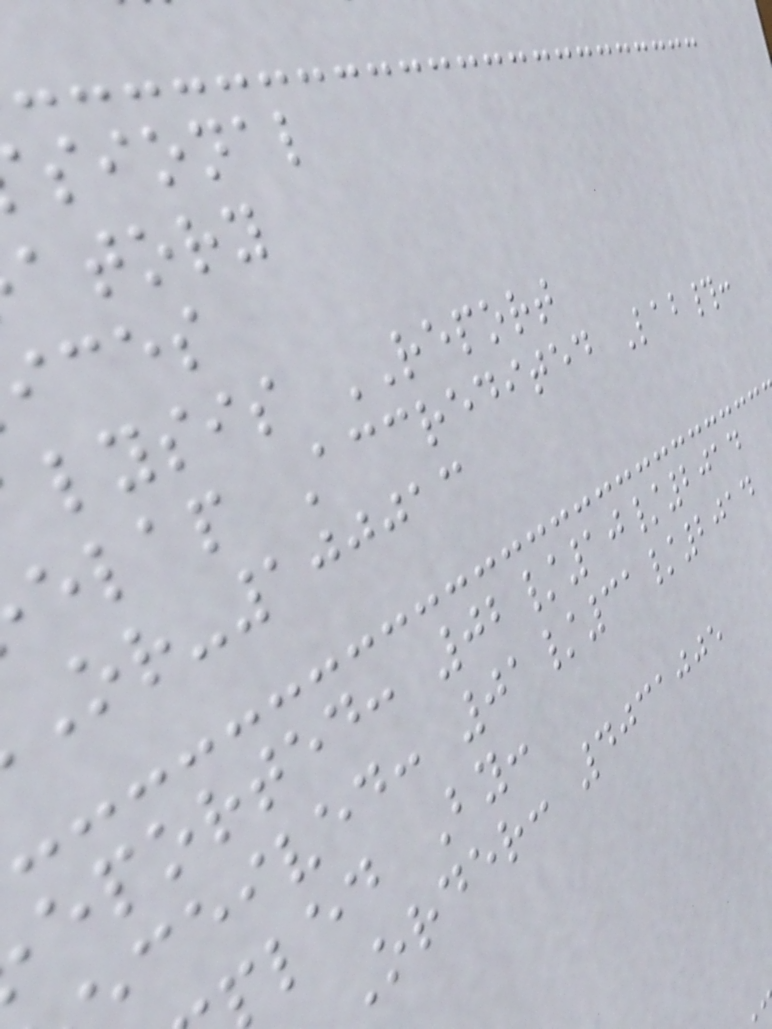sional
atory
lysis REPORT
elap Accredited Lab#:
or-100013
eported: 02/10/2014
ceived: 01/31/2014
led By:
Order: 4031005
